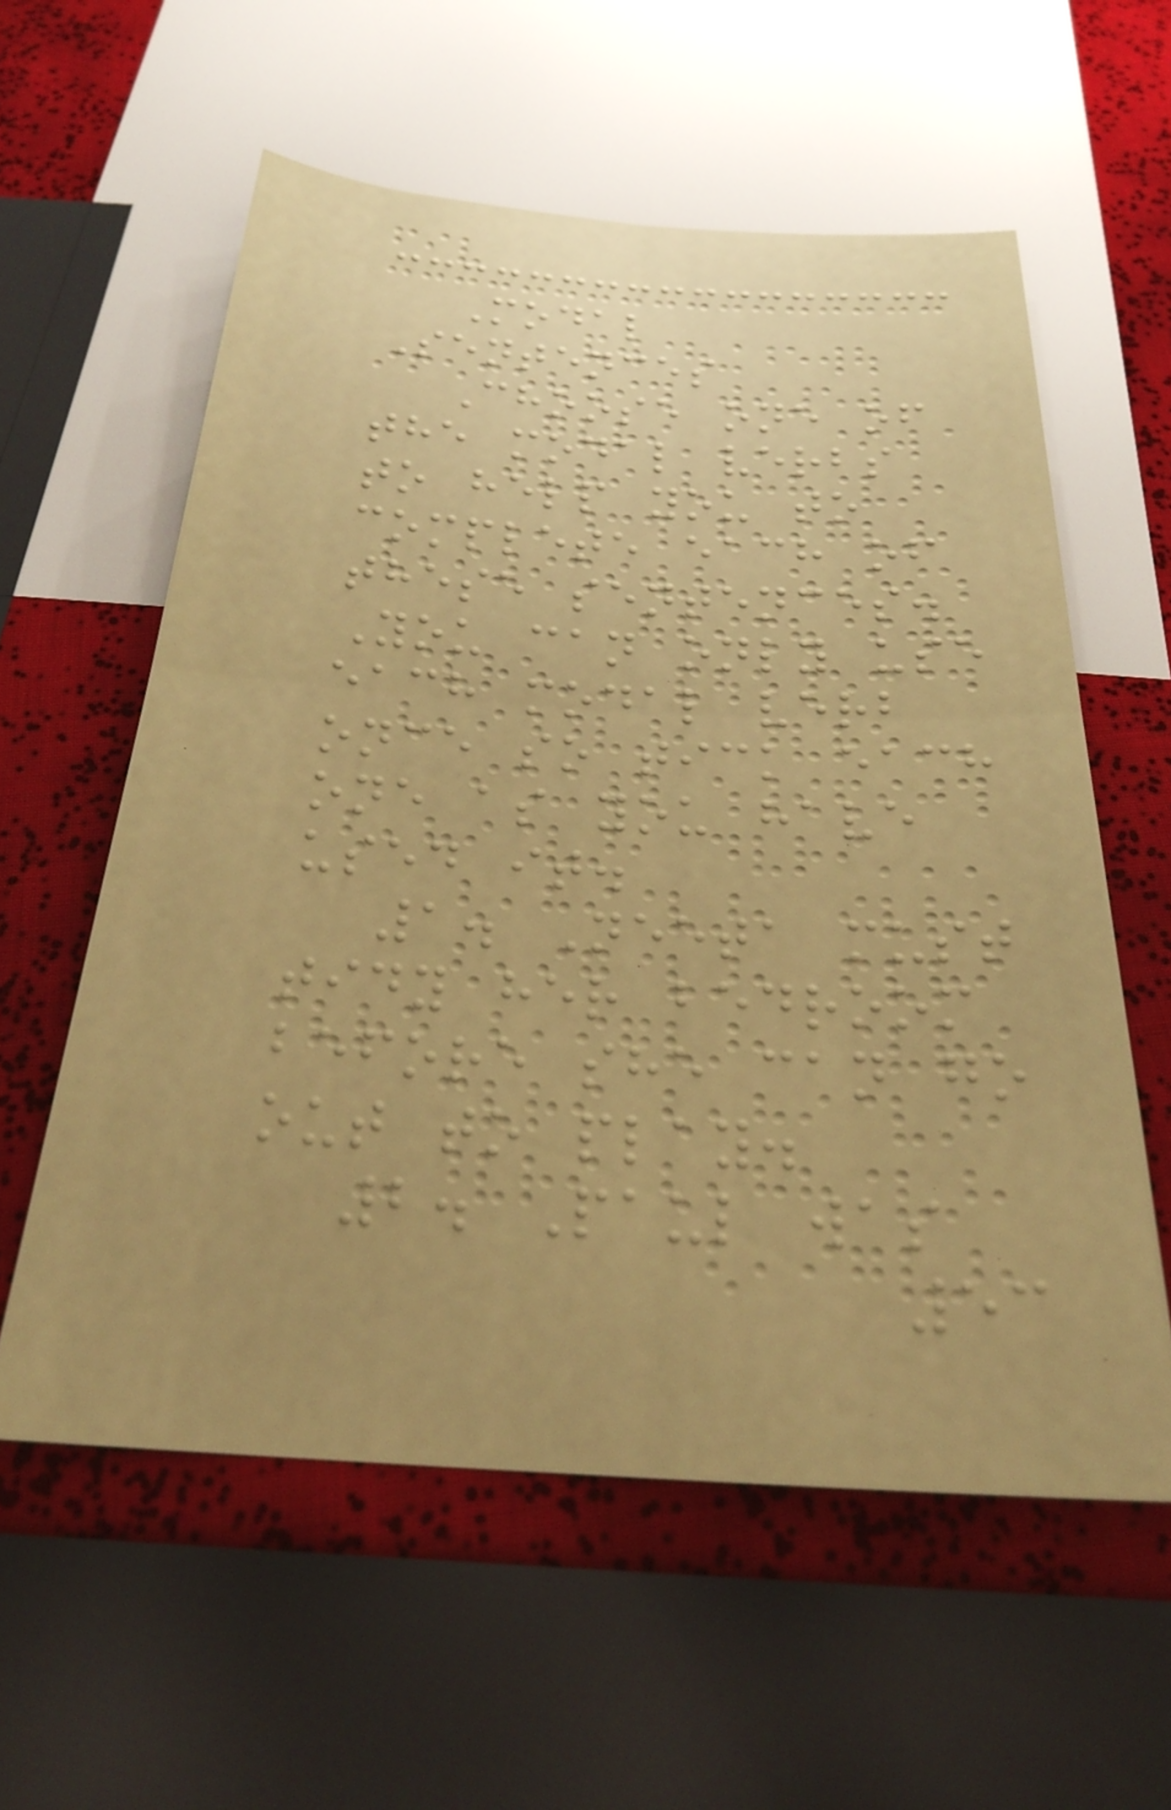Modal
Sentences
Choose one of
the modal verbs
to help you to
complete each of
these sentences.
You can only use
each modal verb
once so tick each
one as you have
used it.
1. Neeta must
tidy her bedroom
before she can go
out to play.
2. Paul was
53
